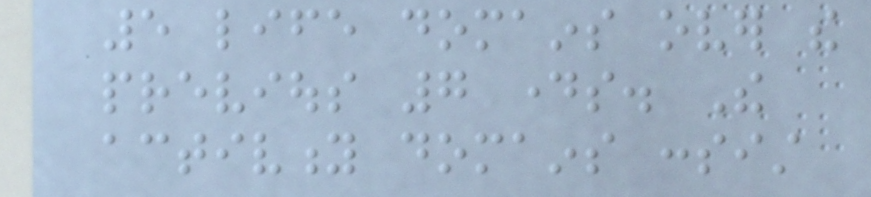5 life domains over the
previous 7 days. The
activity domains consist
